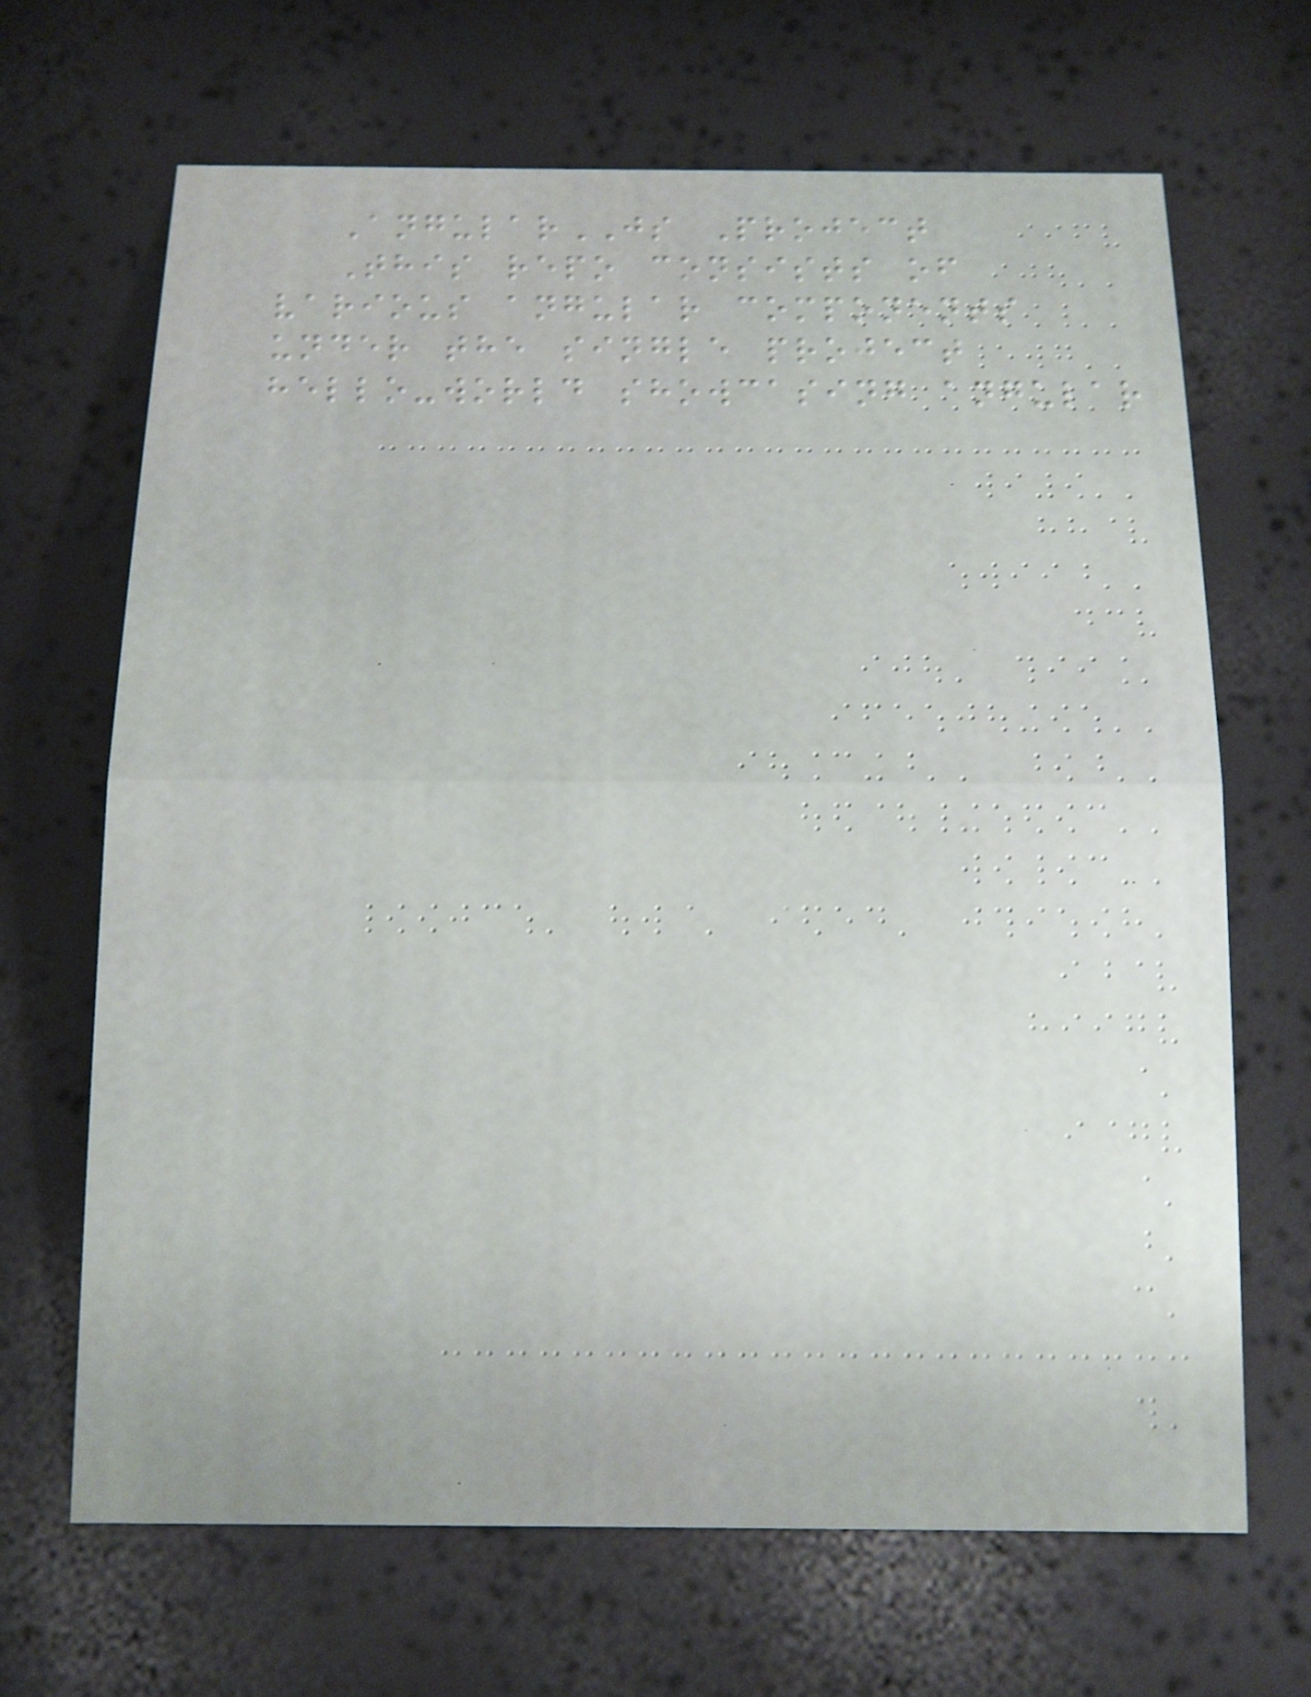AngularJS Project
This repo consists of
various angular components
under the single project
hello-world showcasing angular
